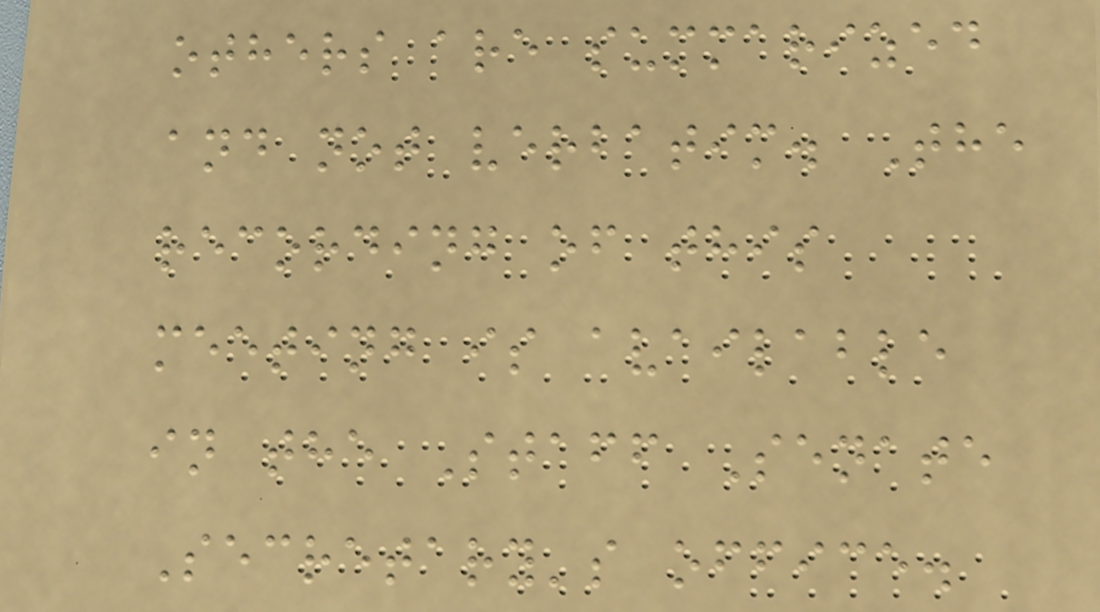others are summarized
and not verbatim. The
recording of this
meeting is available
in the Staff Senate
Secretary's office.
